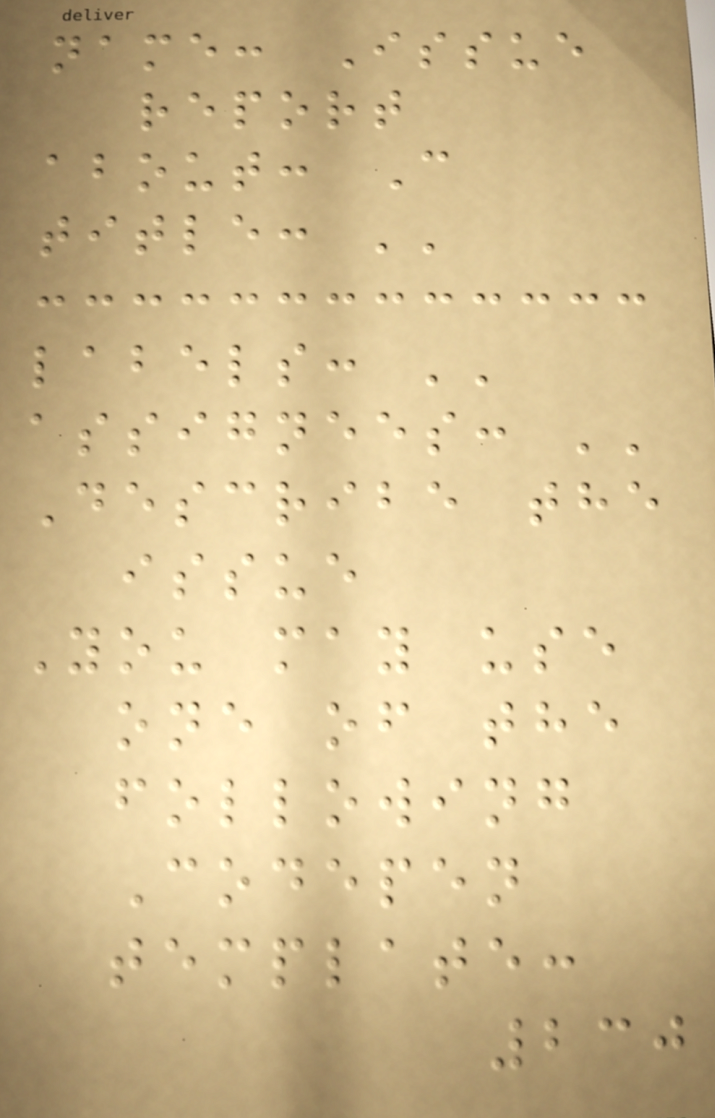name: Issue
report
about: C
title: ''
labels: ''
assignees: ''
Describe the
issue
You may use
one of the
following
Codepen
template:
230
